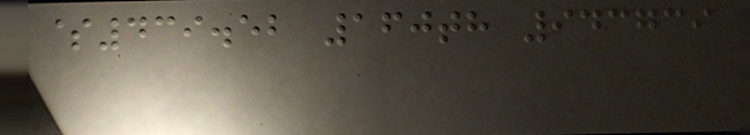$439.52 160th 943739
